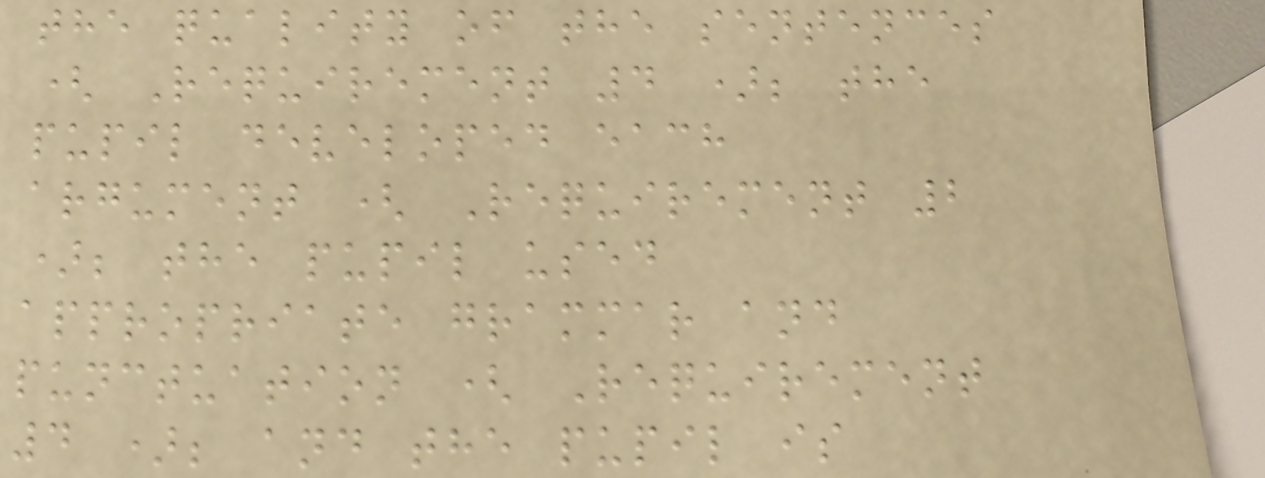the quality of the sentences
( Requirement 4 ); the
pupil developed each
argument ( Requirement 2
); the pupil used
appropriate grammar and
punctuation ( Requirement
4 ); and the pupil is
